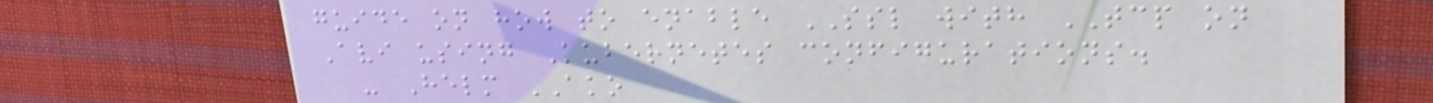guide on how to enable SSL with TCP on
Avi using Kubernetes configurations.
- Helm AKO
